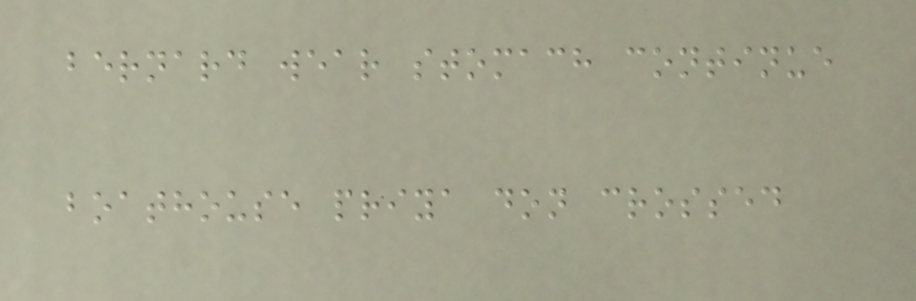bernard wear stomach continue
boathouse priya don crossed
